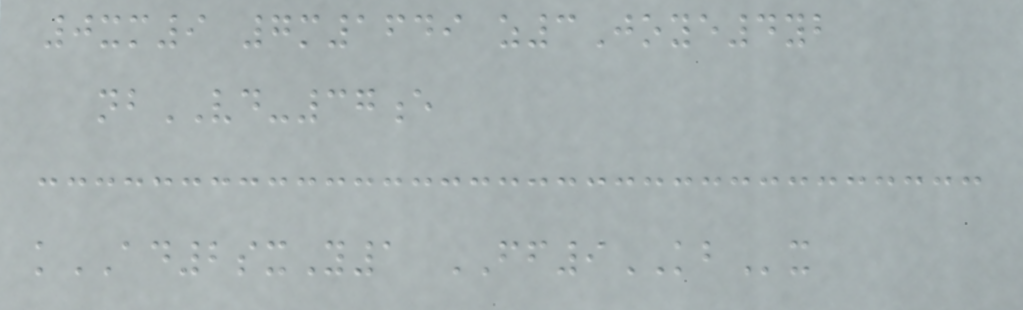0xm9 7m1649 z3Joye4yb
nbVD-37e
kAD2sxY1 FF9KBx
